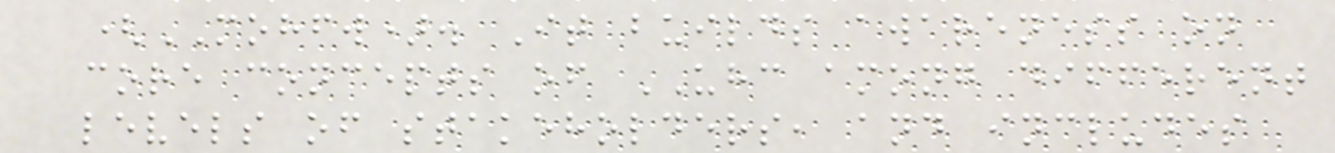(MOHFW). It builds awareness on
core concepts of UHC among different
levels of stakeholders, and includes
